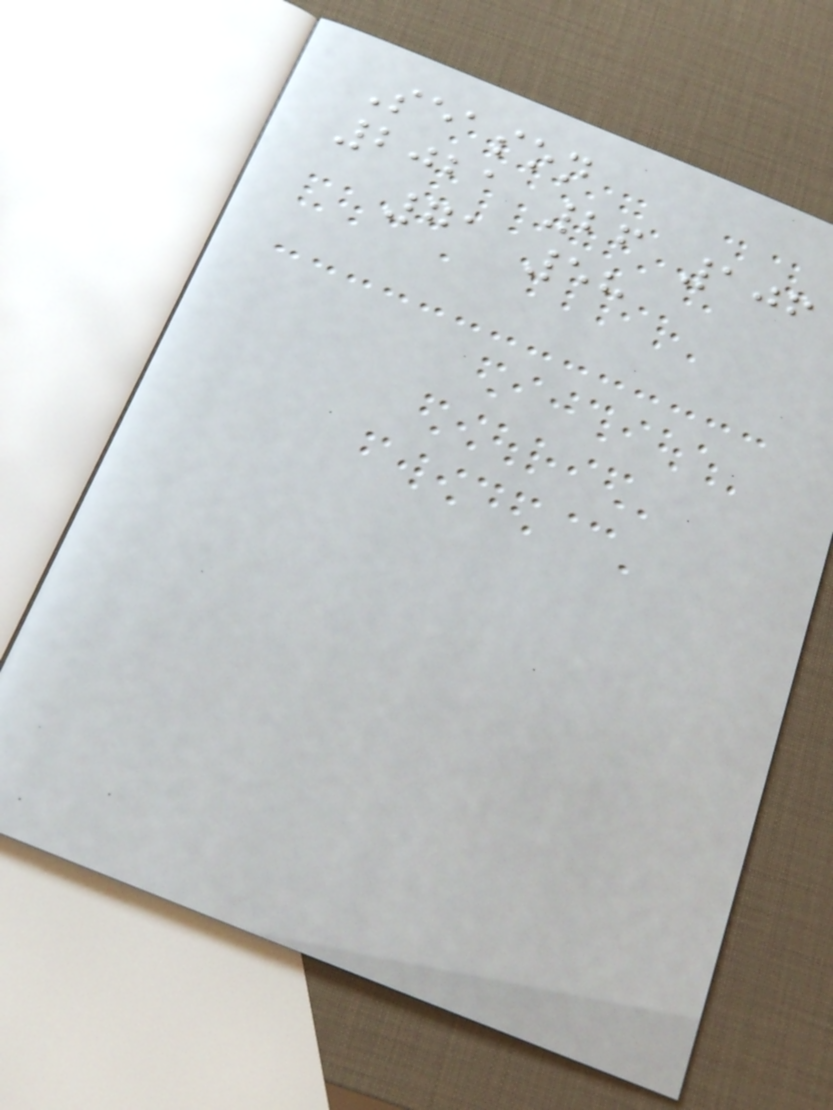Season
2021 26 106
71 58
